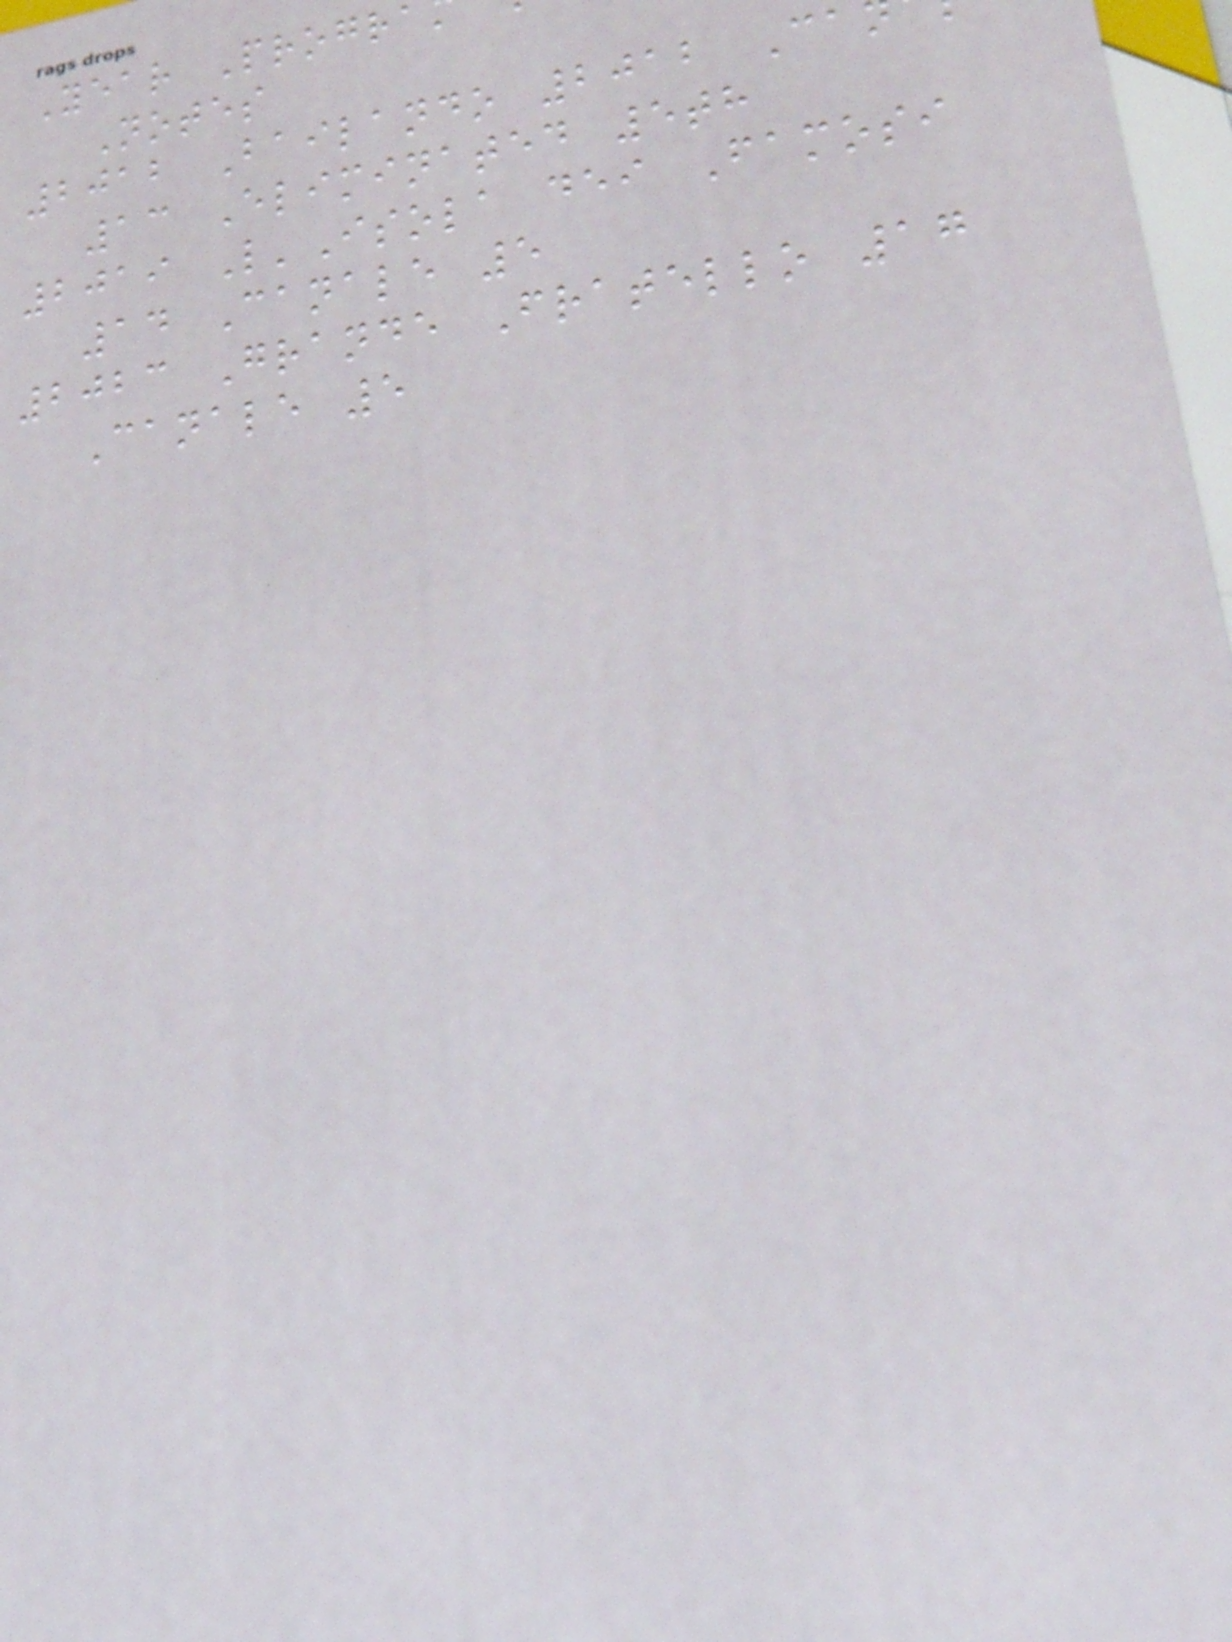Year Progra
Notes
2012 Bailando 2012 Ca
13 Eliminated 5th
2019 L'Isola dei Famosi
14 Canale 5
2023 Grande Fratello 17
Canale 5
